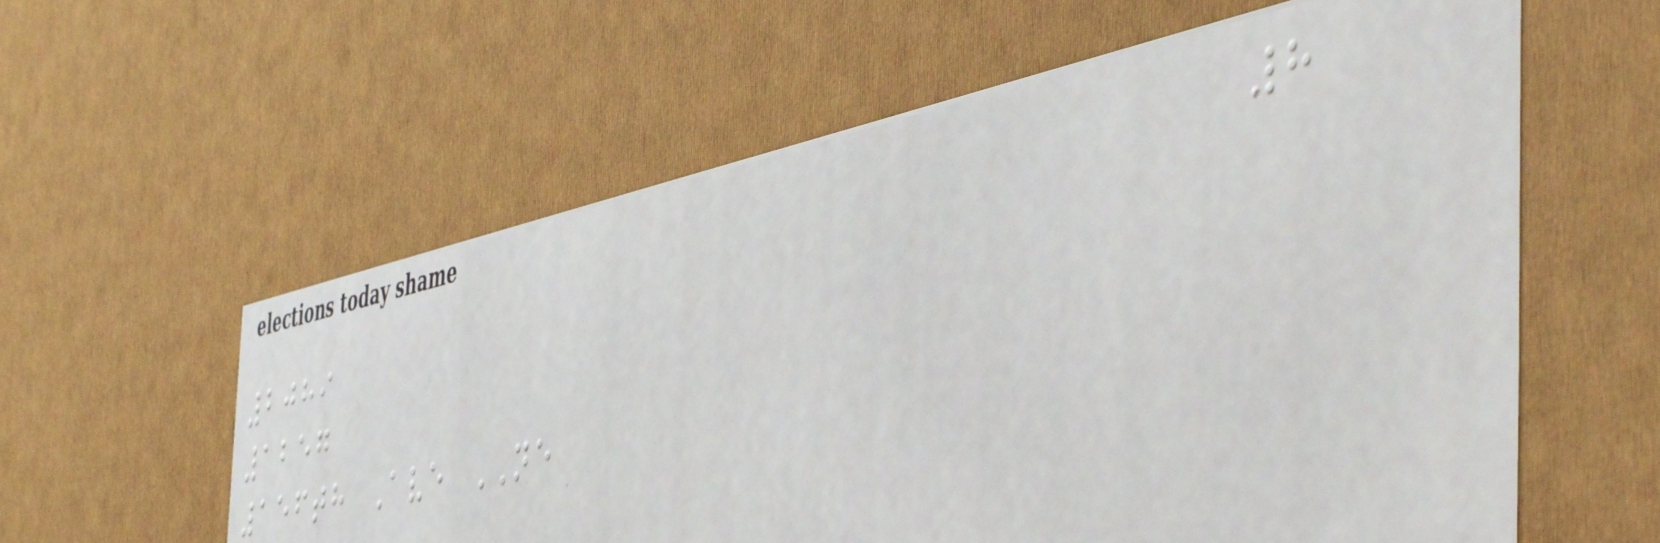8
2089
1257
156th Ave NE
